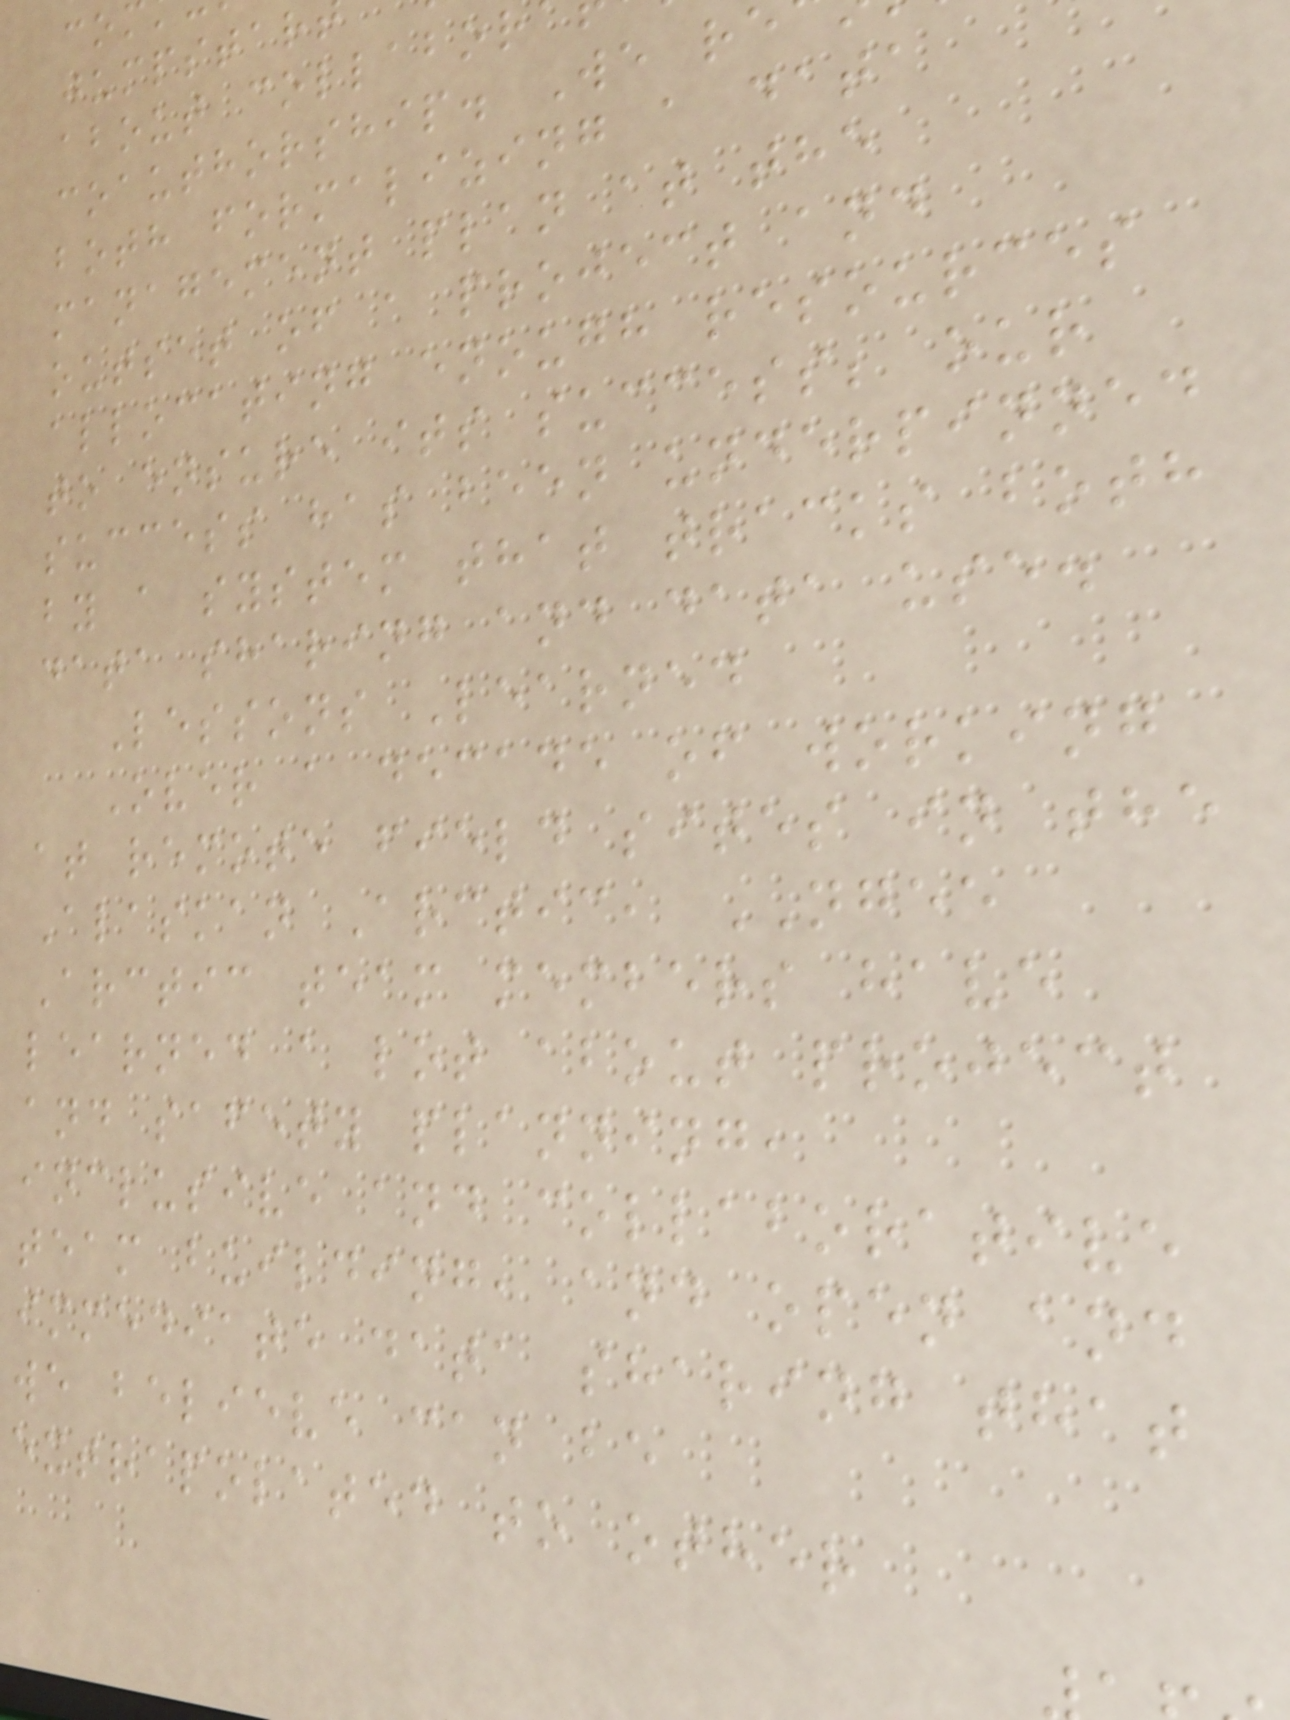jumpstar
about collabor
coauthorship. We re
both formalizing a data
management plan at the
outset of a project and
allocating enough resources
to ensure its success; our
success has been underpinned
by a system that tracks both
data sharing and data use.
Lessons Learned
Over a decade of working
at remote field sites in the
Alaskan Arctic, NGEE
Arctic team members have
learned a lot about project
and safety planning,
inclusive and collaborative
team building, and open and
immediate data sharing that
we believe can be
extrapolated to other
